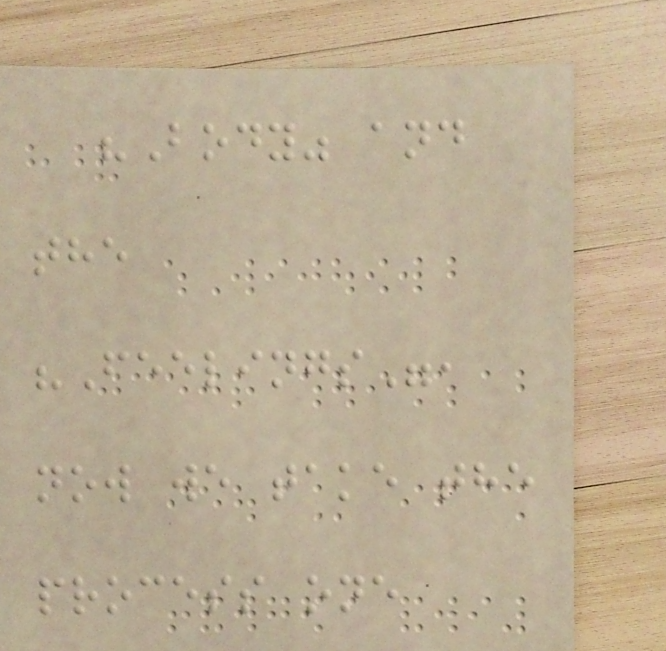"Body" and
the
"Feelings",
now we take the
process one
